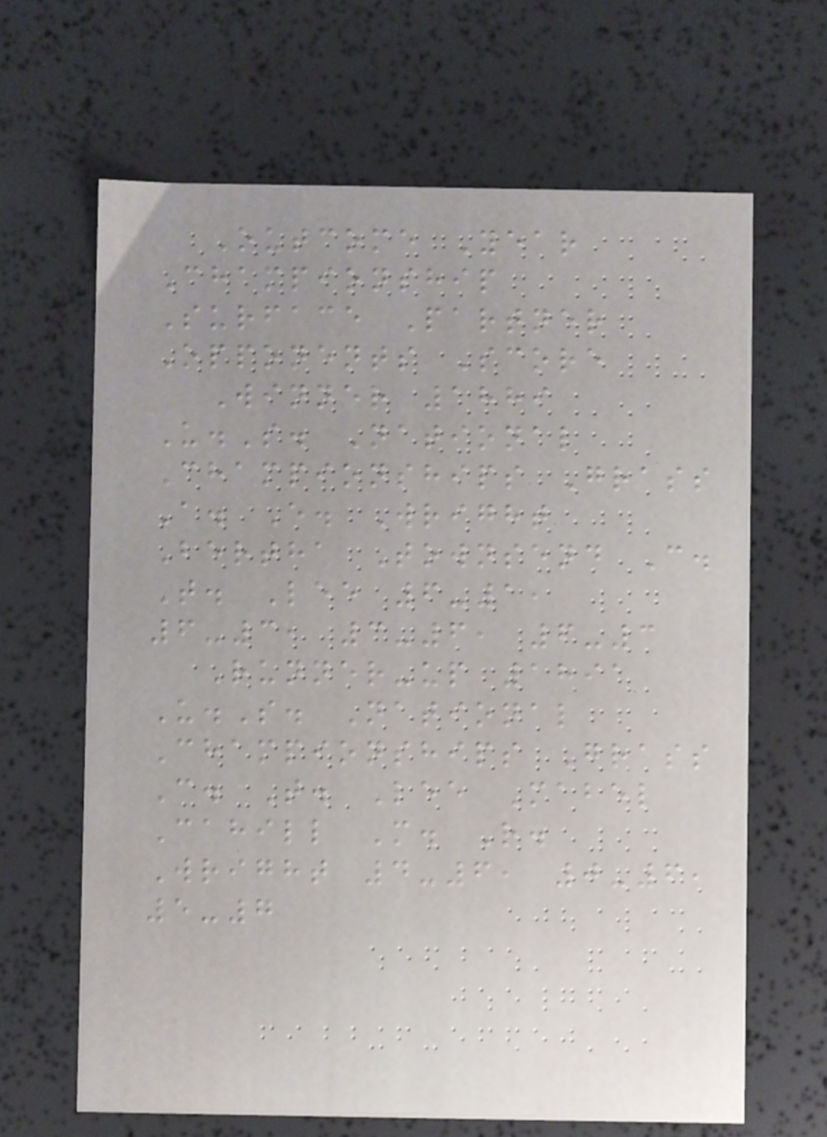Outcome Year
Championship
Surface Partner
Opponents Score
Winner 1889
U.S. National
Championships Grass
A. E. Wright
Bertha Townsend C.
T. Lee 6-1,
6-3, 3-6, 6-3
Runner-up 1891
U.S. National
Championships Grass
C. T. Lee Mabel
Cahill M. R.
Wright 4-6, 0-6,
5-7
